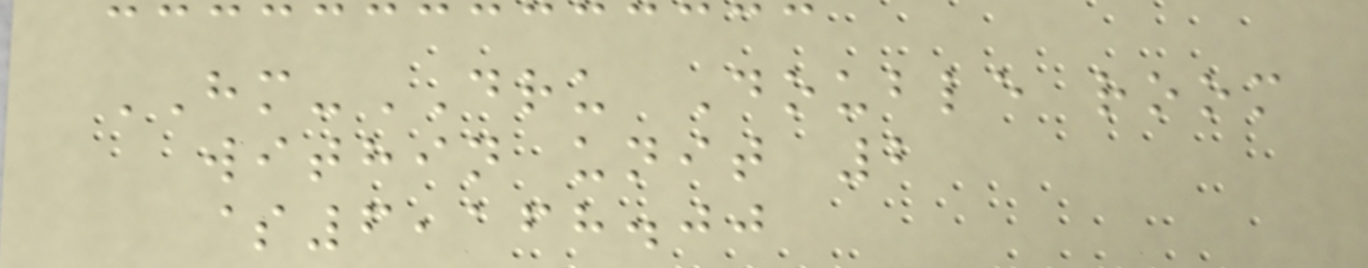HM-DRU Double room
within unit 2
$6,168.00
